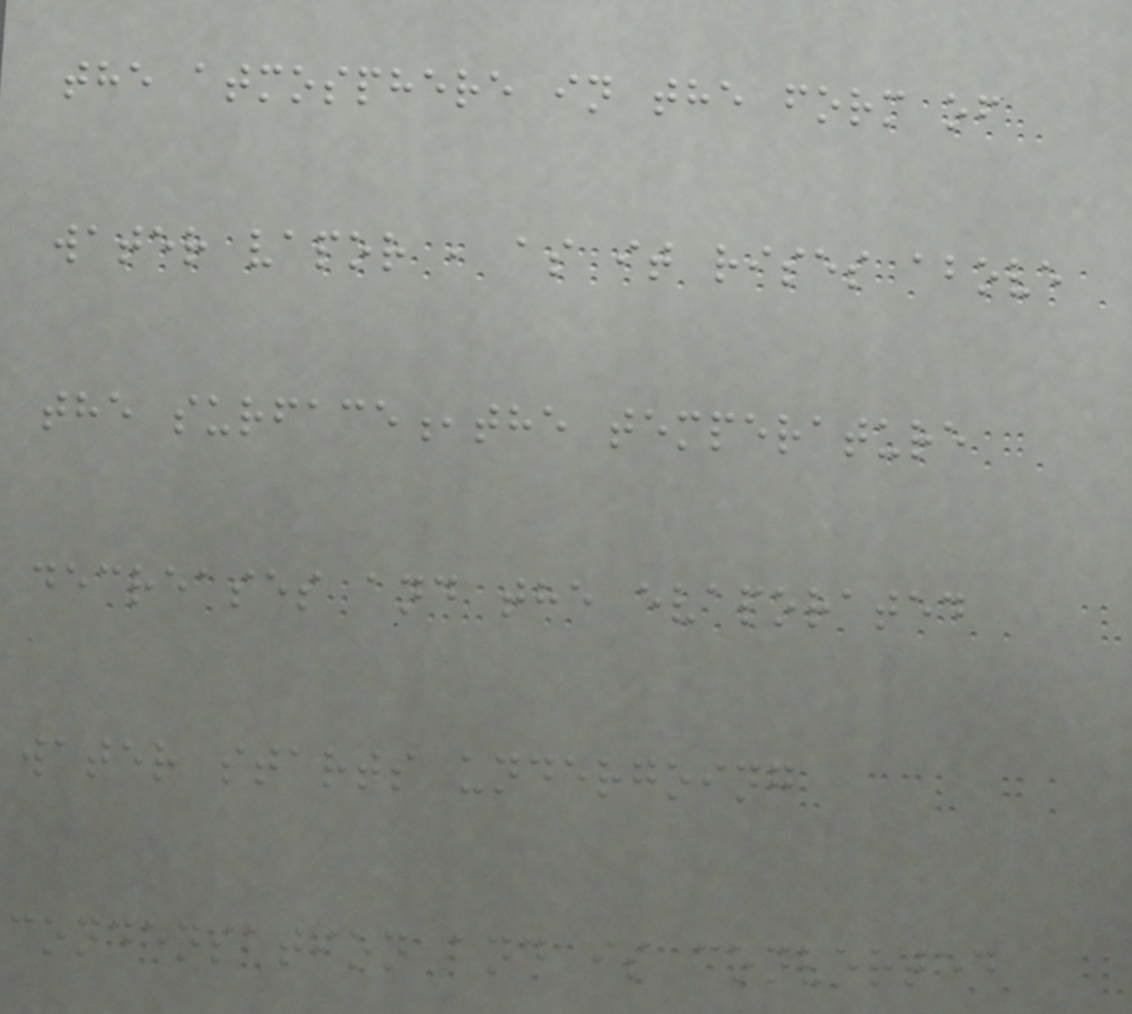the atmosphere in the form of
water vapor , as it rises above
the surface,the temperature
decreases and the evaporated
water starts undergoing
condensation and is converted
